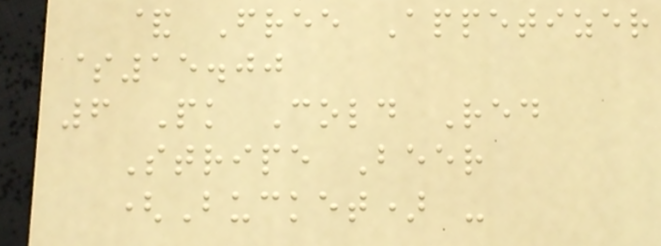& Free Appetizer
$15.00
6 Pk Cold Red
Stripe Beer
(Bucket) -
